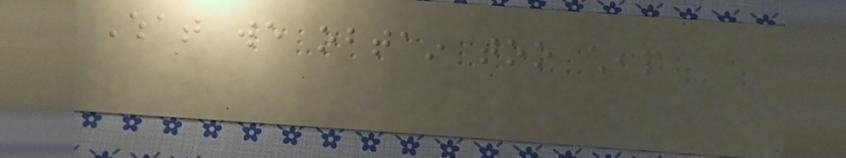What we obtain too cheap
